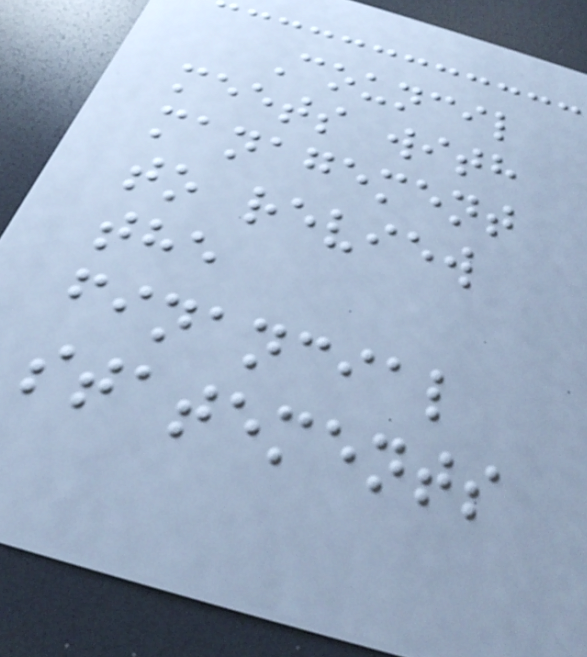Council
meets with
management
to review
the
financial
statements
